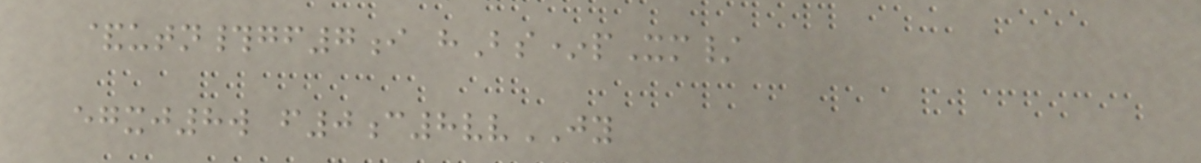&utn#gf7i hBs*pXm/
egxj8w f0c8vvJY
